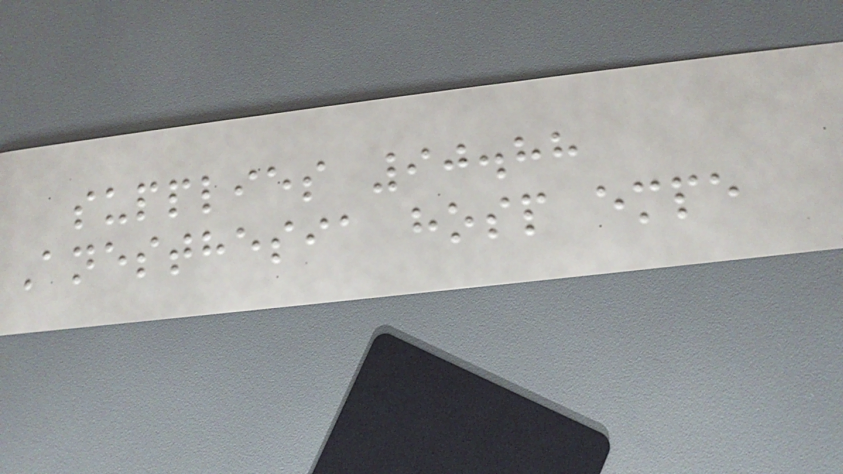supplies 90.88
Anesthesia hosp empe
